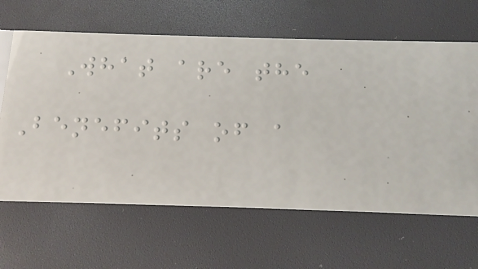What are the
Benefits of a
